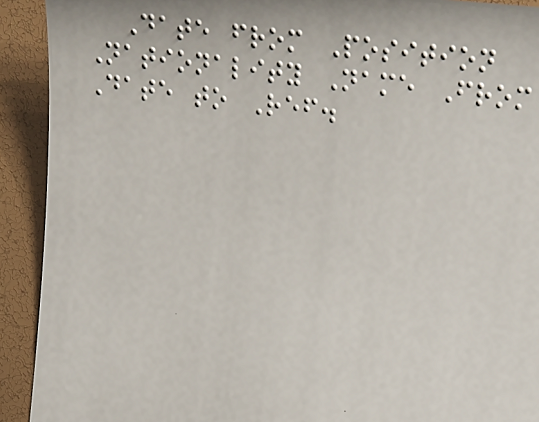Date from Position
Nationality Name From
Date to Ref.
